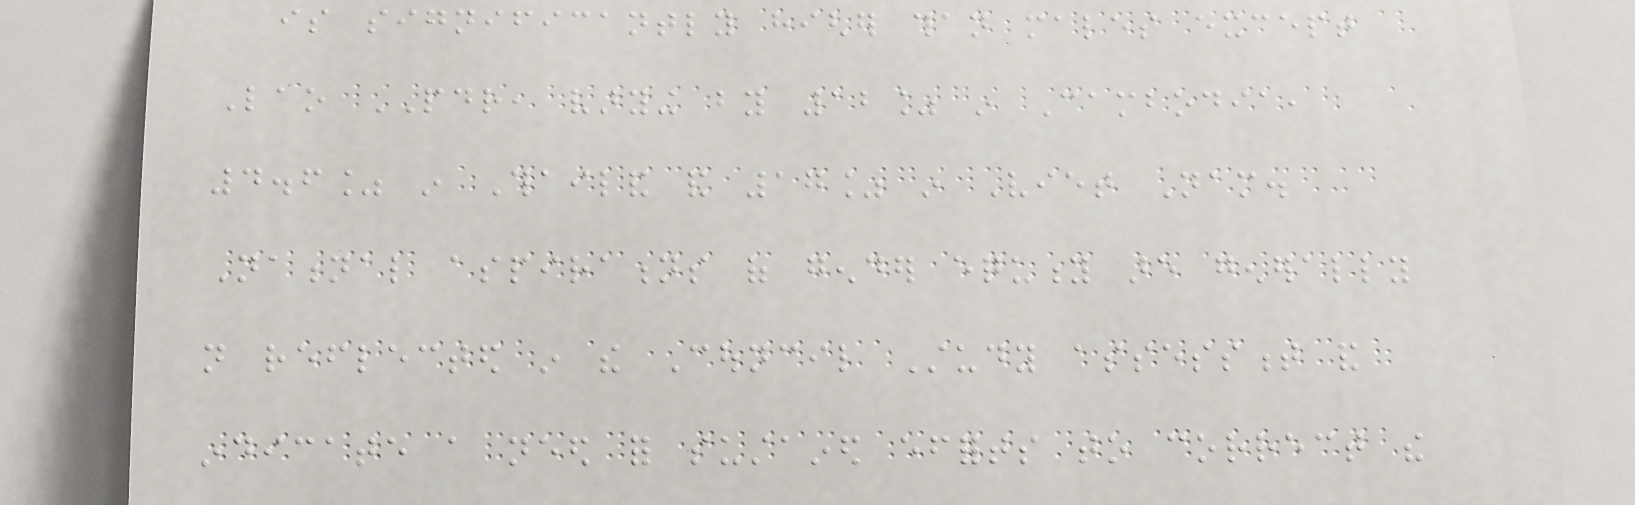is significantly higher than males except
Lao PDR, varying by 12% in Cambodia,
4.6% in Thailand and 17% in Viet Nam.
National aspirations of gender equity are generally
not reflected in the Council Study assessment and
indicate a need for sustained efforts to correct the
